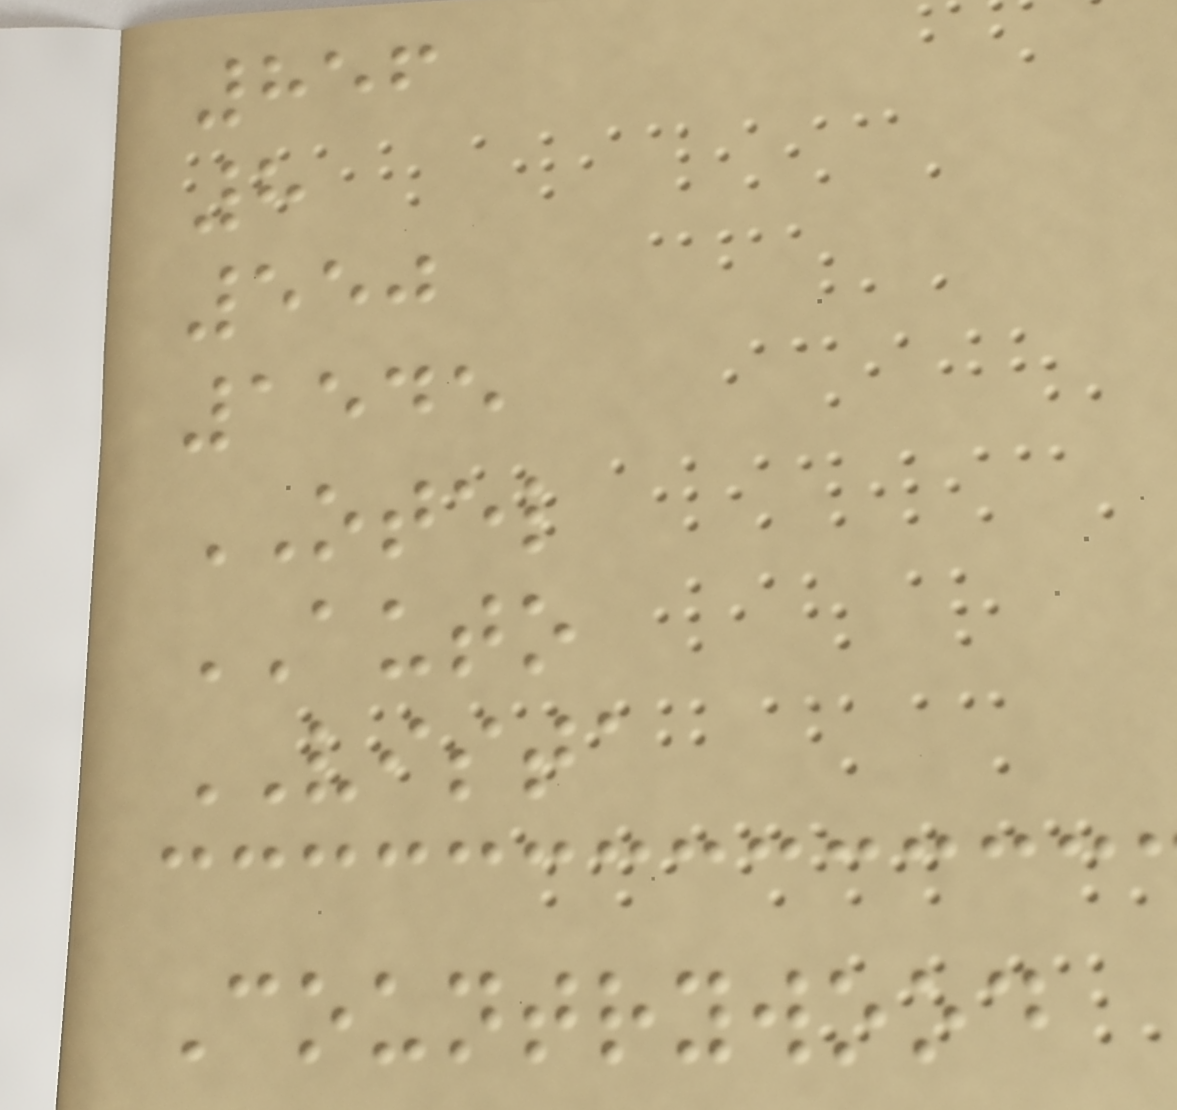856
8
550
1545
OTEL
AUTO
VISTA
Countrywood
